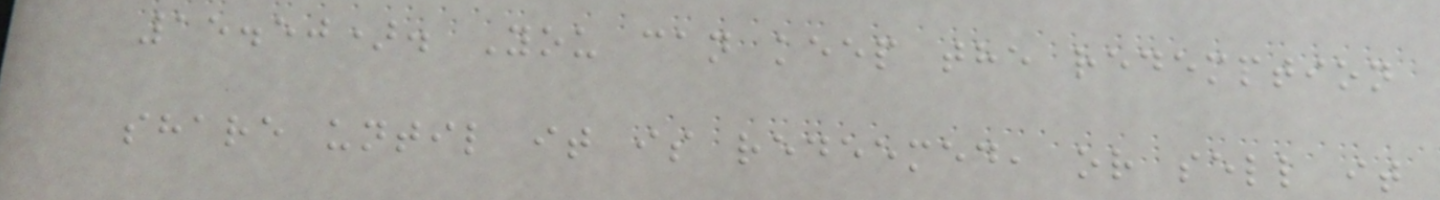15.50). You can keep the redemption
share until it is redeemed, or sell it
